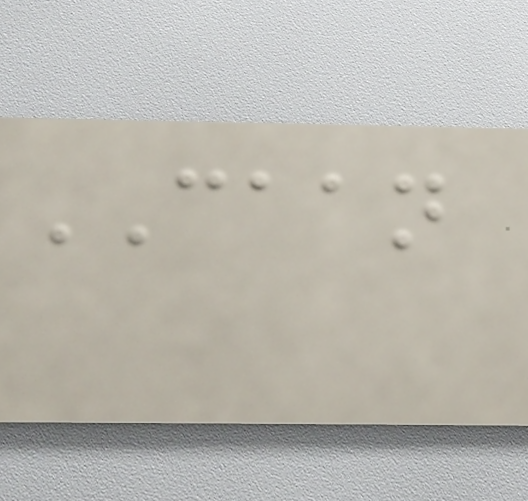CAAN
